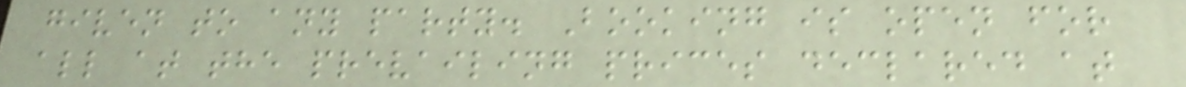given to any party. Booking is open for
all at the prevailing prices declared at
